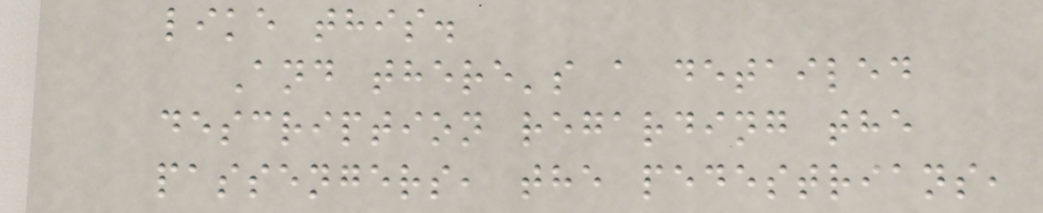like this.
And there's a detailed
description regarding the
passengers, the pedestrians,
